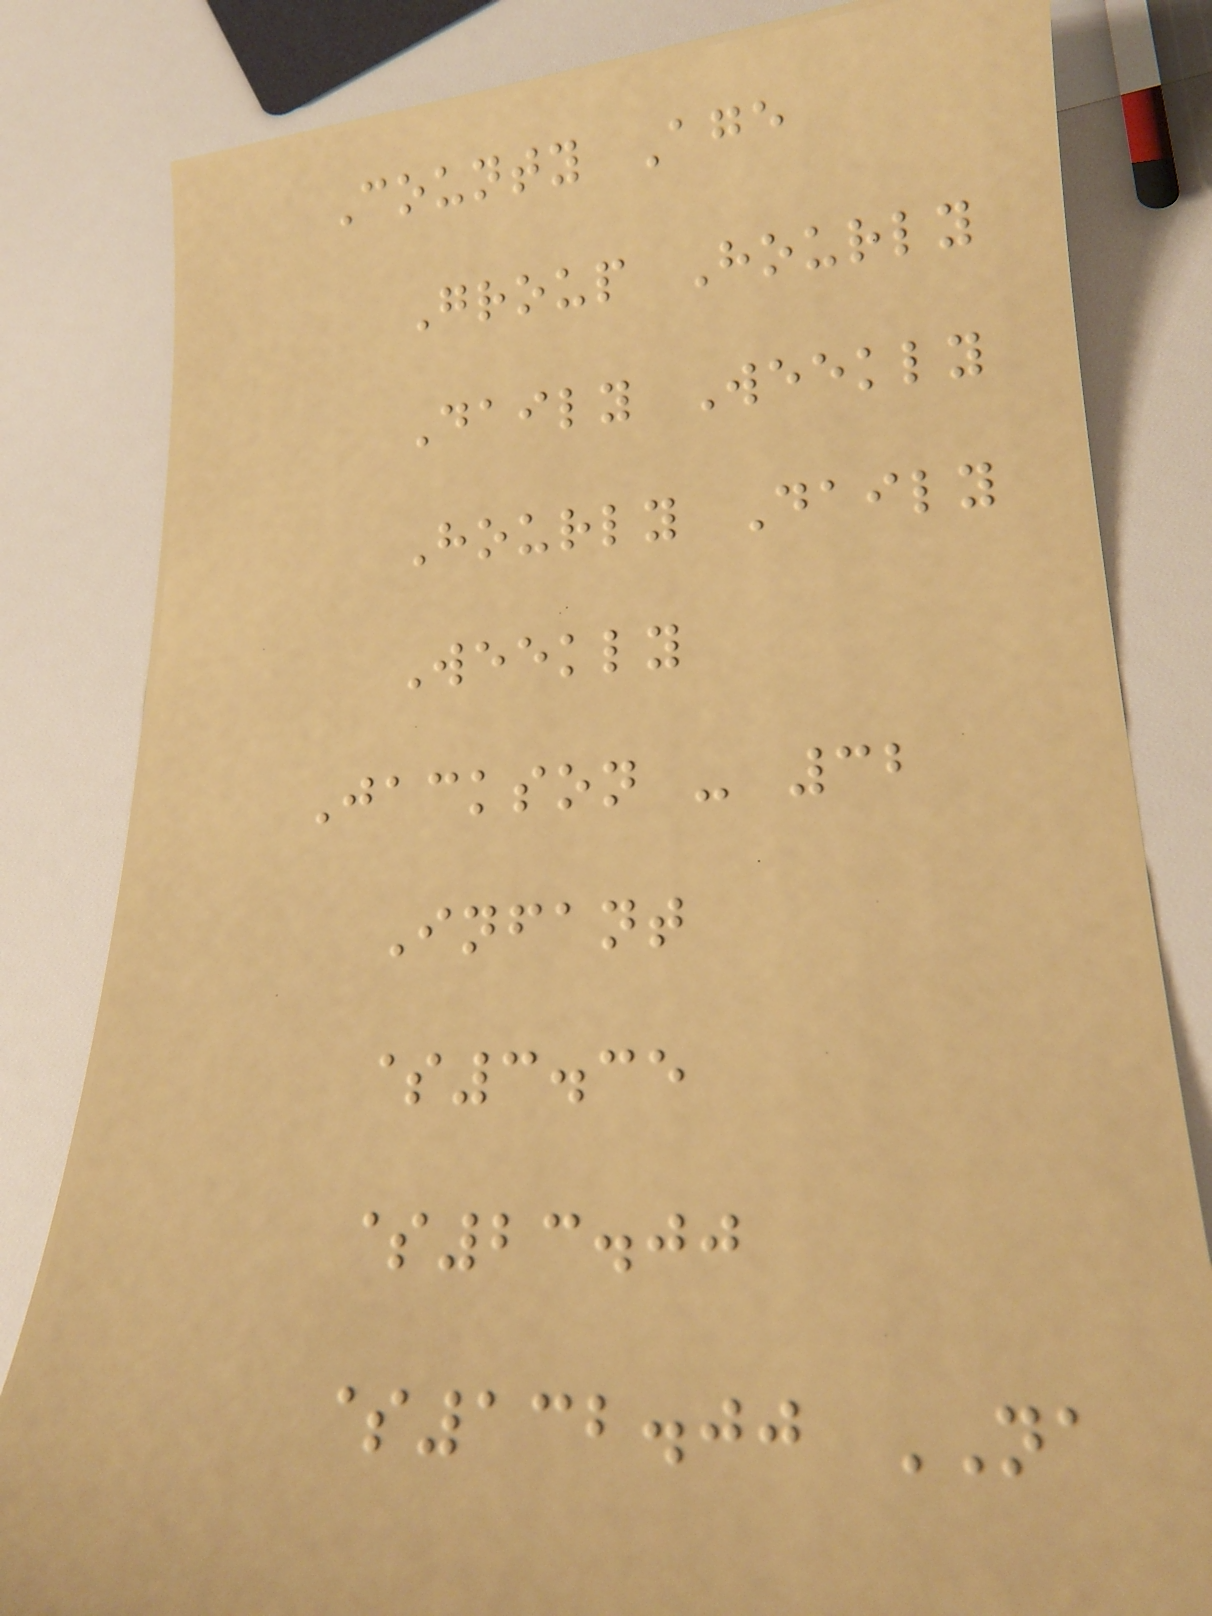County Age
Group Hourly
Daily Weekly
Hourly Daily
Weekly
Jackson - 32
Infant
$3.35
$23.00
$132.00 NA
